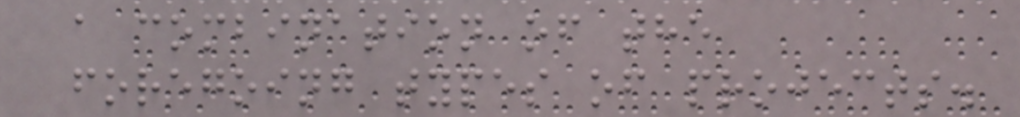a combination of the
foregoing types of projects.
